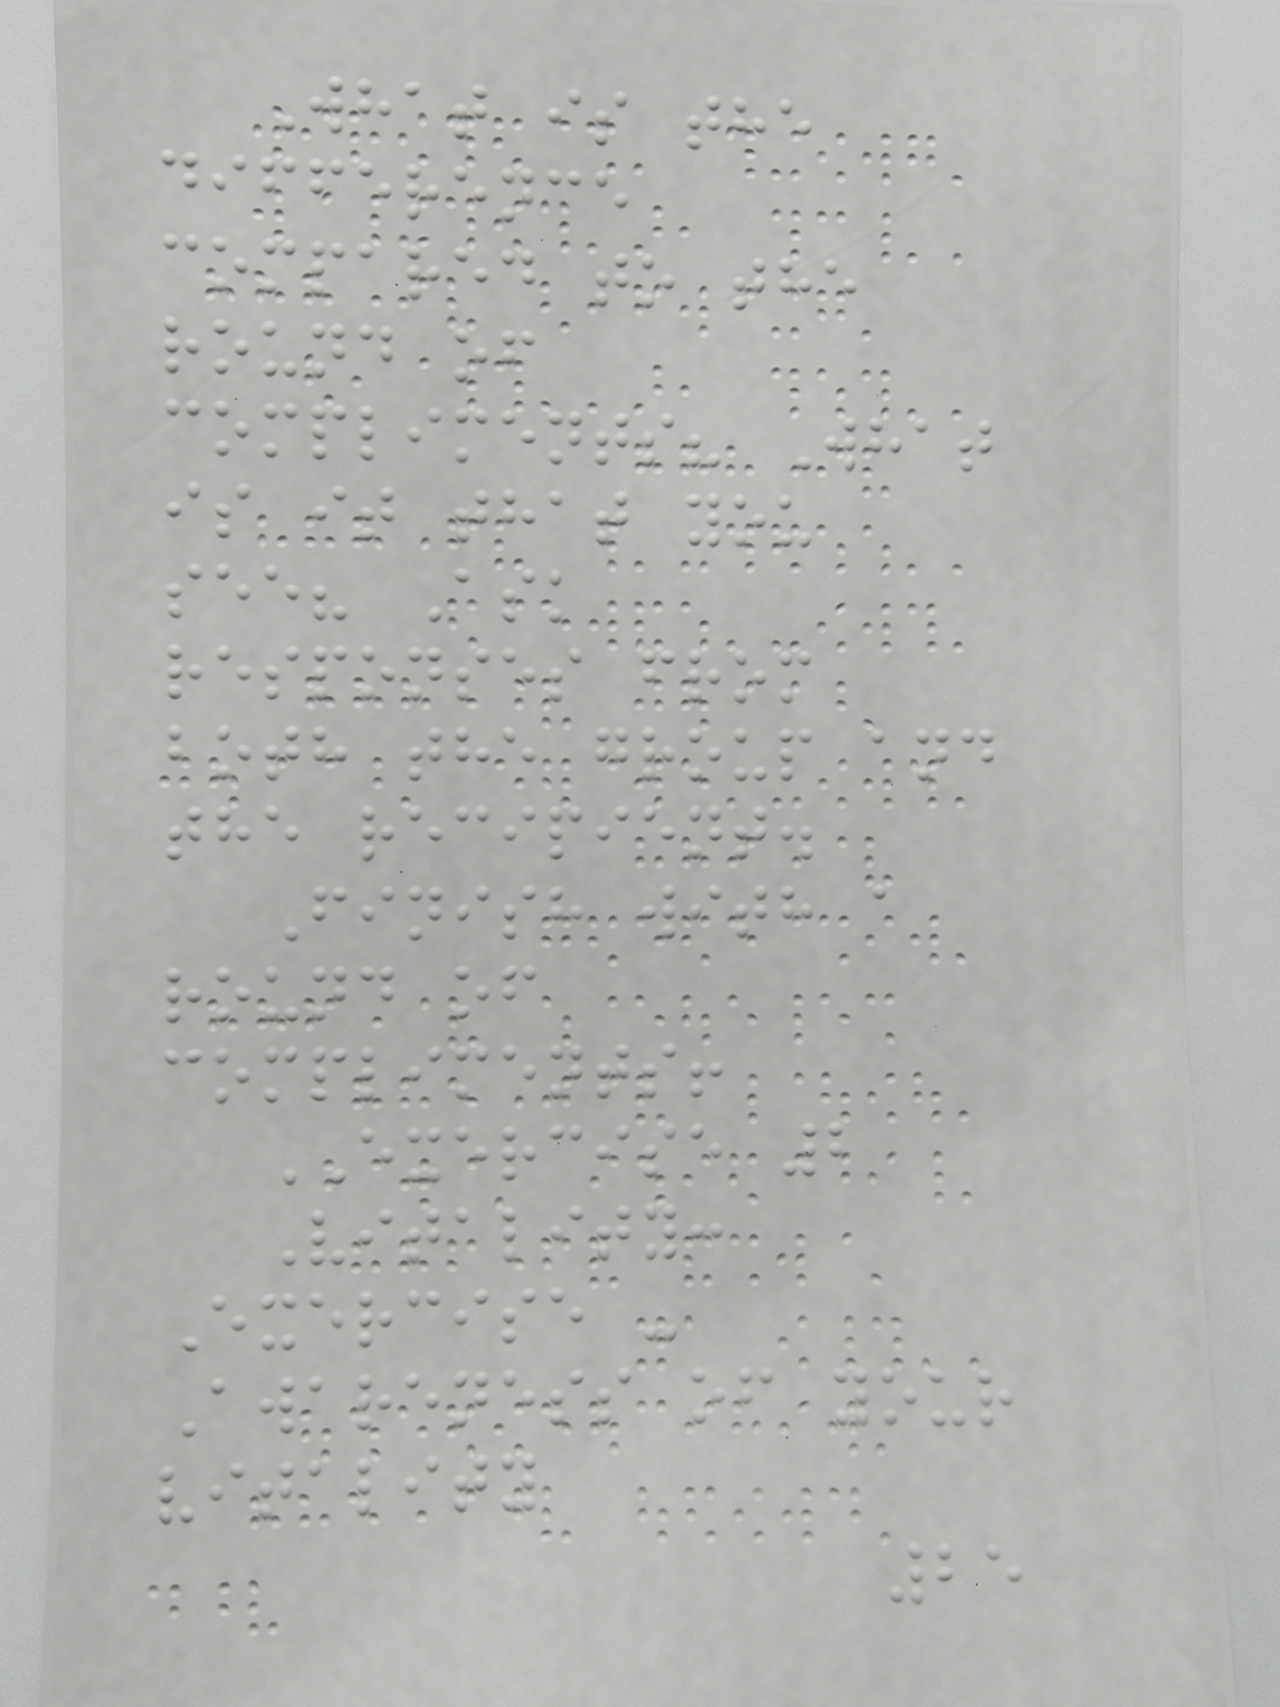What is the
difference
compared to the
round of
compliments? What
is it that you
see? Ask
responses from
both the group and
the recipient.
Finish with a
round of
compliments!
EXERCISE 2
Vitality:
Exercise -
Awareness of your
vitality
25
